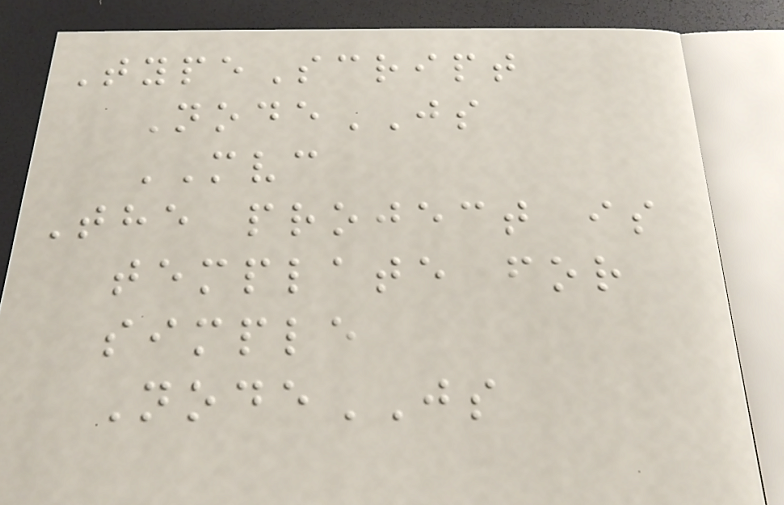TypeScript
NodeJS
MVC
The project is
template for
simple
NodeJS
